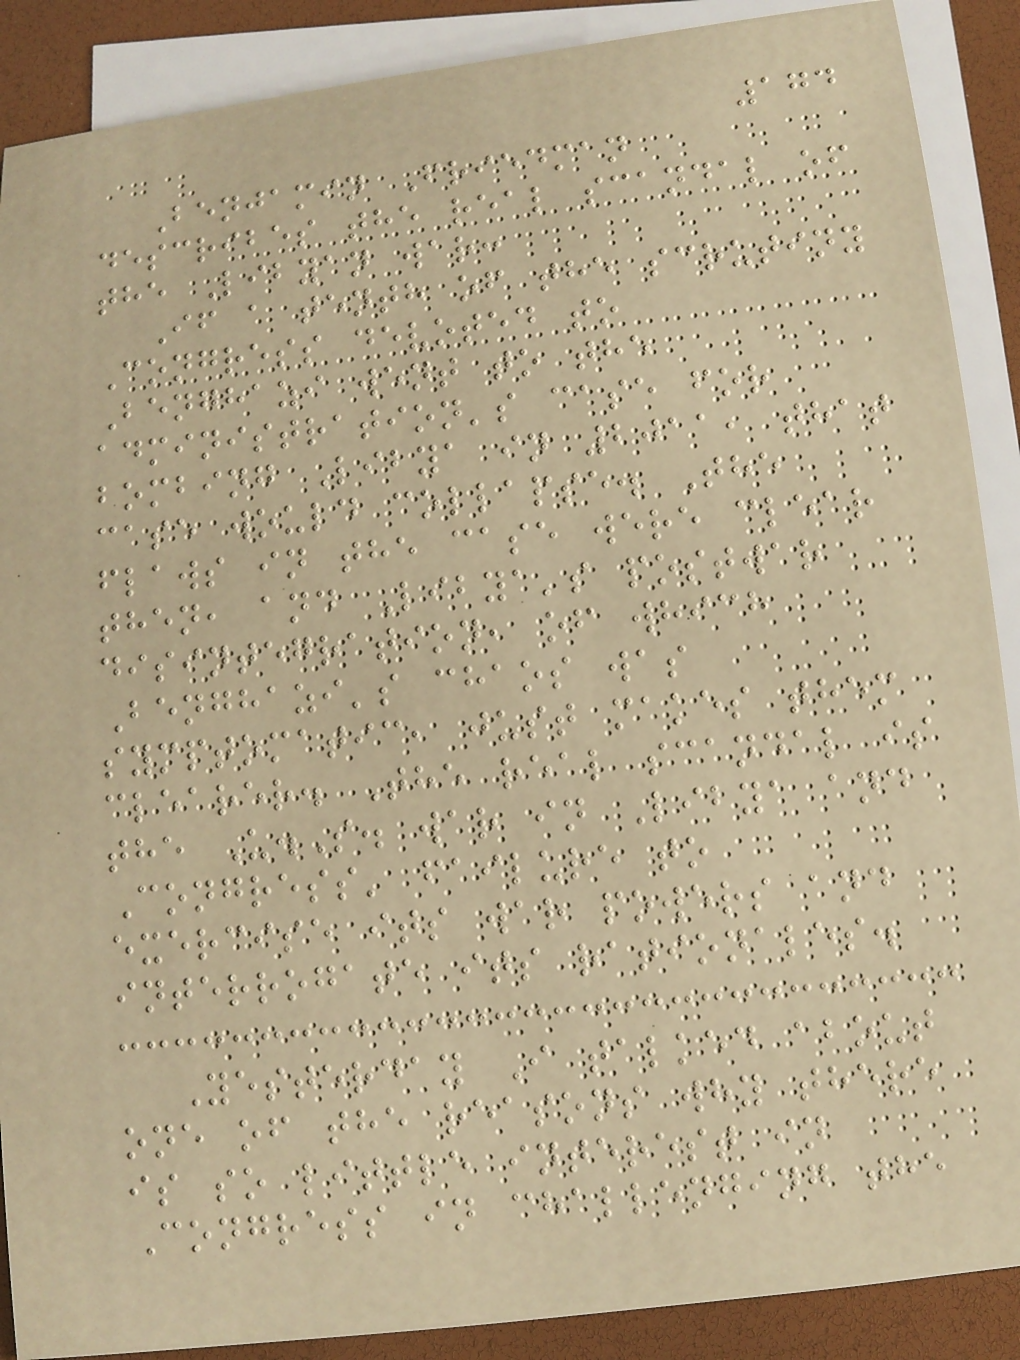174
Benjamin Friedman
describes the real scandal of
the Libyan war:
If a tenth of the scrutiny
Congress devoted to
Benghazi went to the
administration's case for
bombing Libya in 2011, that
case would collapse. The
flaws in the case were clear
then, and Libya's postwar
disintegration, of which
Benghazi's chaos was
symptomatic, just makes them
clearer. The real scandal is
the U.S. war in Libya and
Congress' failure to
exercise its war powers and
interrogate its rationales.
Yesterday I talked about
one of the reasons why there
is so little interest in
Congress in challenging the
